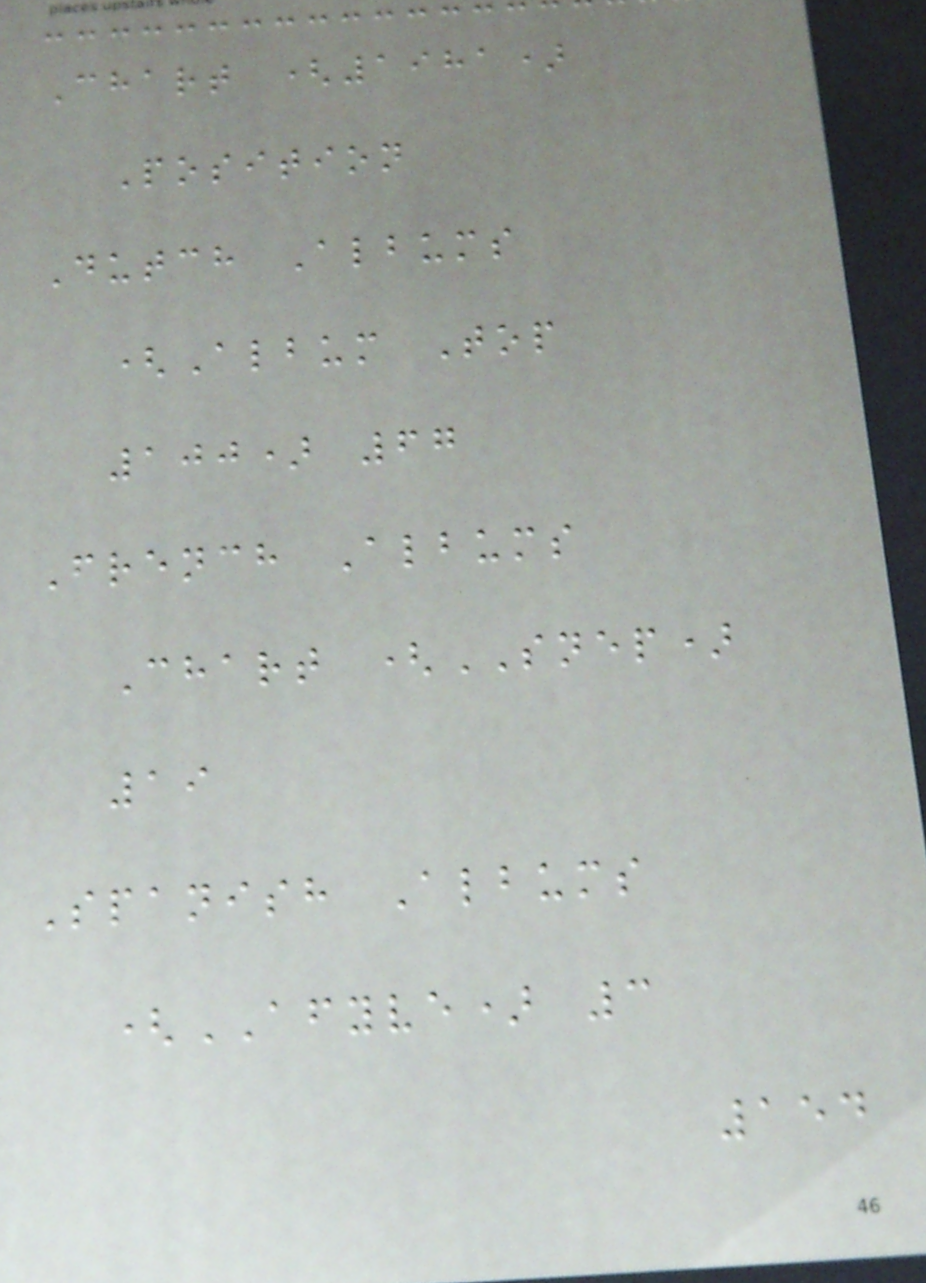Chart (1981)
Position
Dutch Albums
(Album Top
100) 67
French Albums
Chart (SNEP)
19
Spanish Albums
(AFYVE) 3
154
